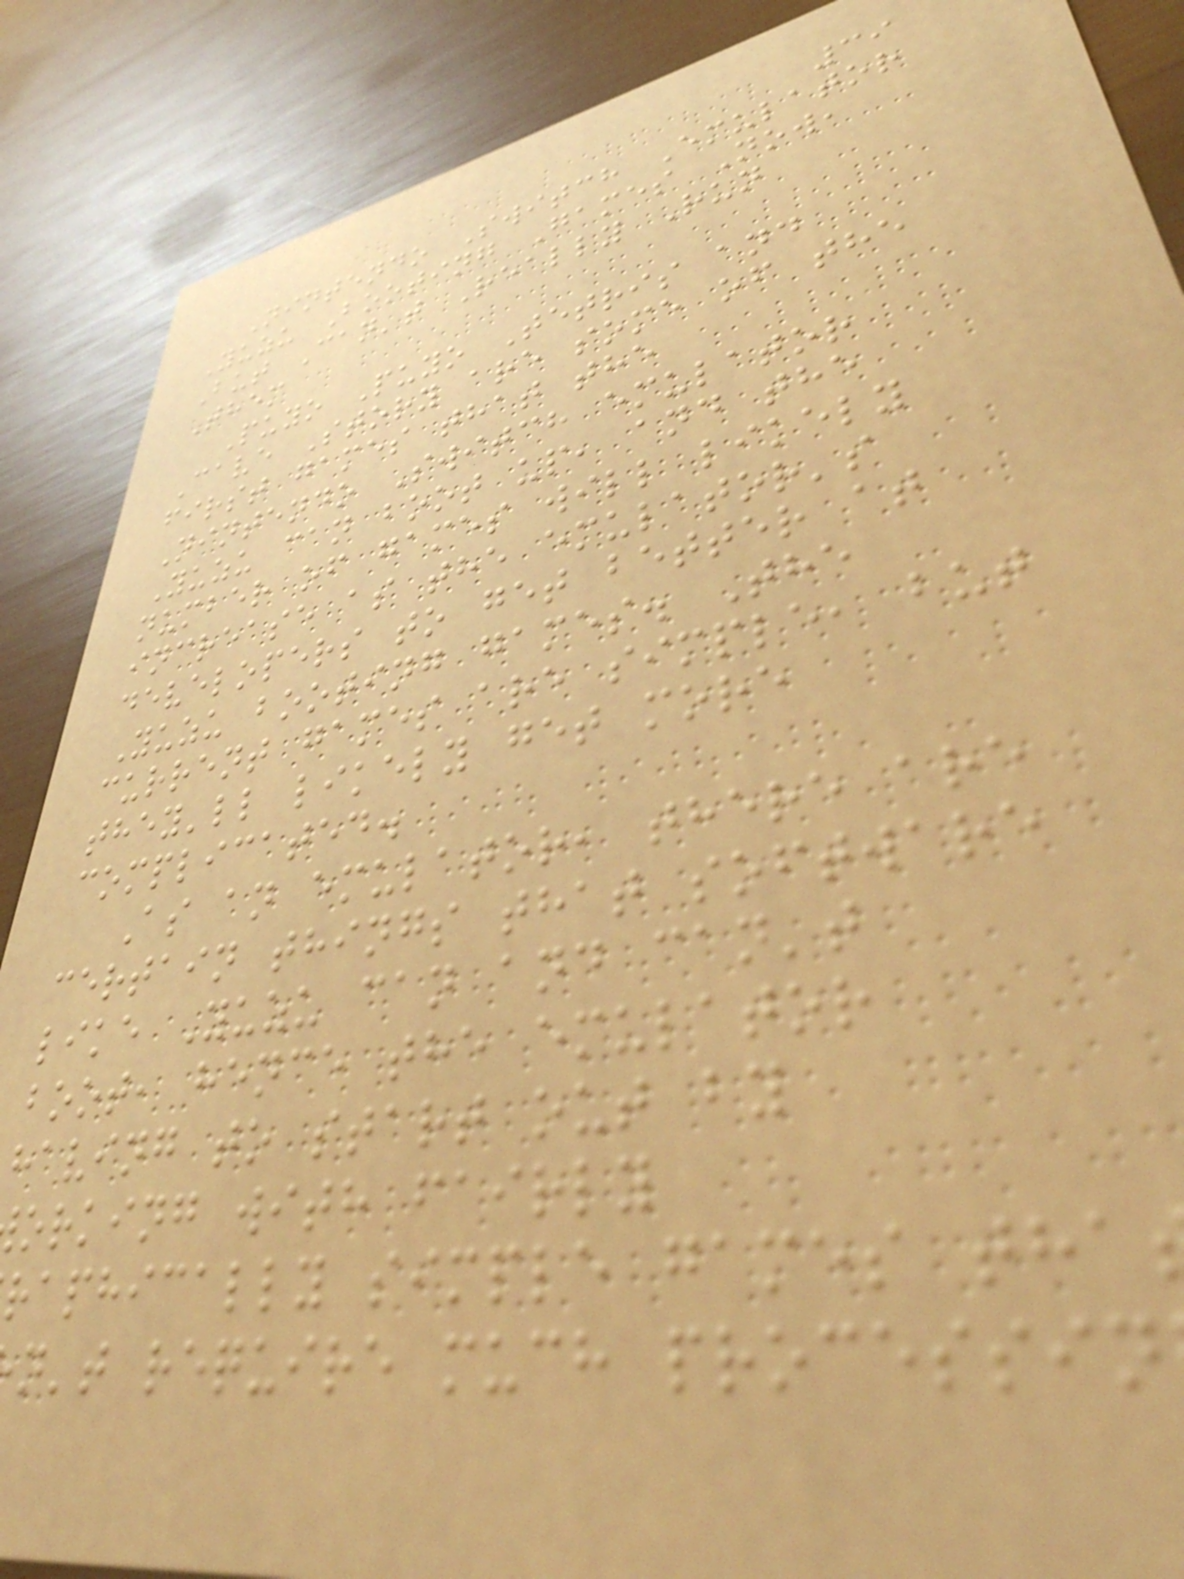39
Nintendo Switch Emulator
Yuzu Booting Games Now,
But Can't Really Run
Them
Puyo Puyo Tetris and
Cave Story are some of the
first games that the
Nintendo Switch emulator
Yuzu can boot up, and the
number of games will likely
increase as the emulator's
developers to get better at
Yuzu booting games. The
current games are simple, but
they'll likely get more
complicated.
As an emulator, there are
certain things that software
like Yuzu can and can't
boot, hence the emulator
having to start out by
orking with fairly
raphically simple games tha
n't require much processin
